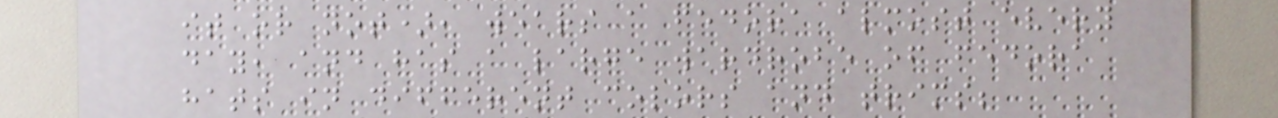it or not), wears a fedora almost every
day, and has a large wardrobe of fedora
hats in different colors and trims;
